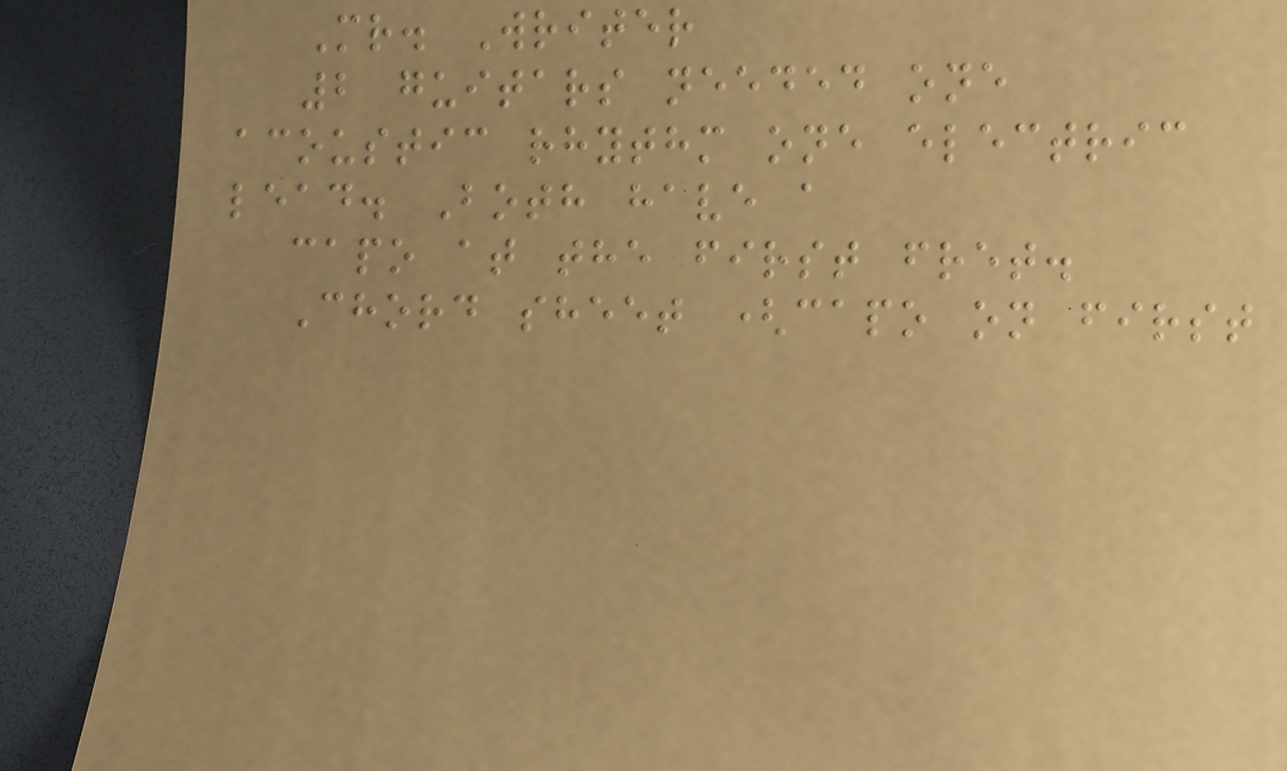Mr. Writer
2 guitars needed one
acoustic rhythm one electric
lead. Both have a
capo at the first fret.
Chord sheet (capo on first
